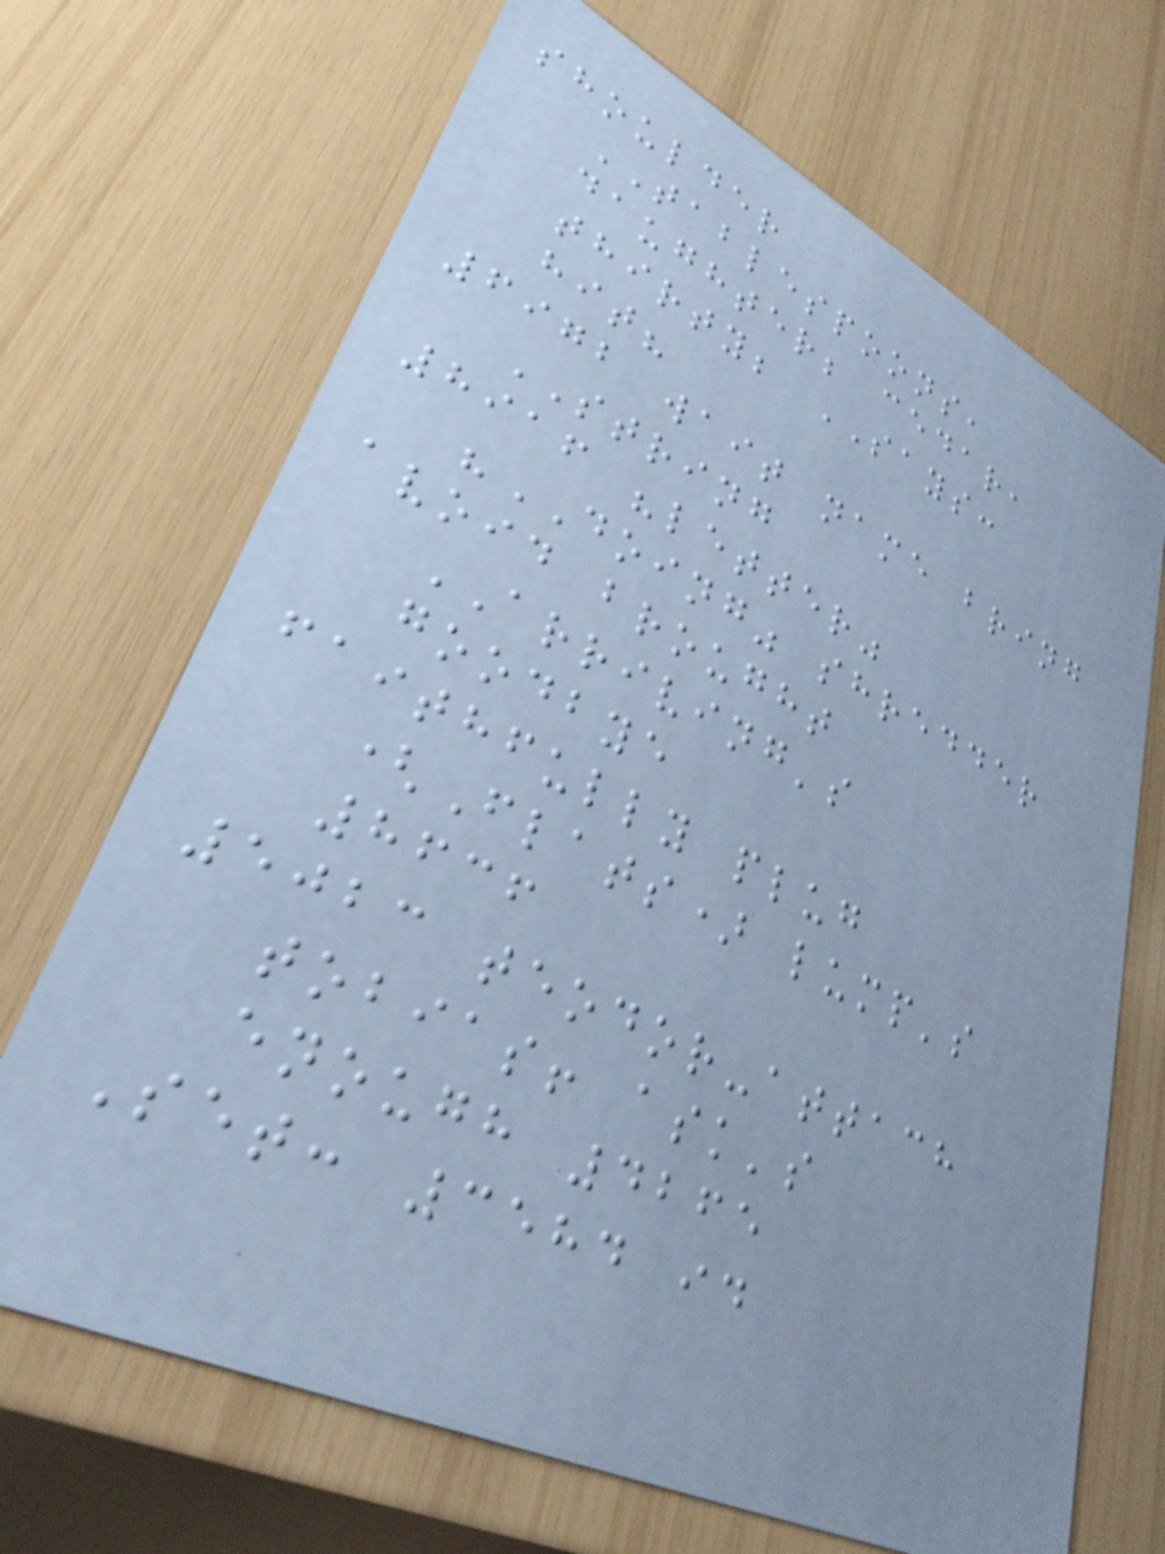shoulder
TABLESPOONS,
daughter; cedar,
thirty; SAYS:
hit?
6972 wait name bring
STRING
8916 "letter"
"DOING" shredder
avoid brought
ARRIVING's
goodbye
faithfully plug
(Flats) lump's
8636
5023 teodor-attach
tobias! ask's
enough 4265
Set: 3584 id
